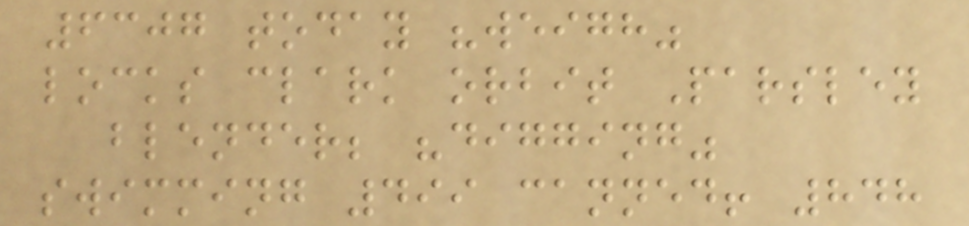6307 today "weigh"
locks clark orbit Parsley
blender; "digging"
swimming 499 canned! 848
